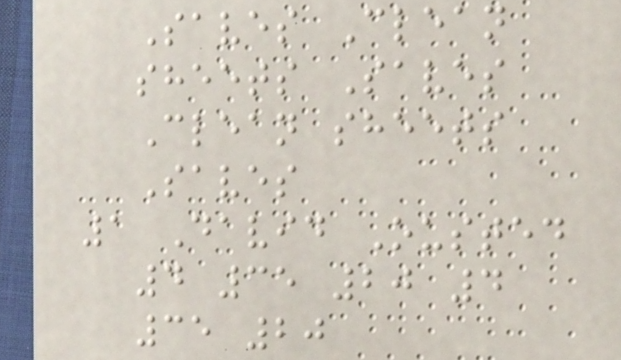Saves Clean
sheets Saves
Clean sheets
Saves
1 David Ousted
4 35 20 4
35 20
